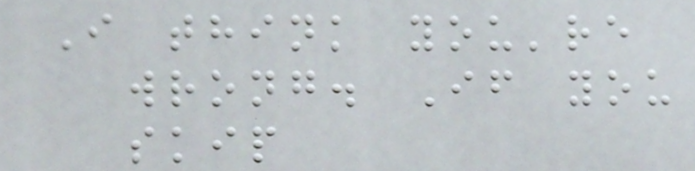I think you're
wrong. If you
skip
